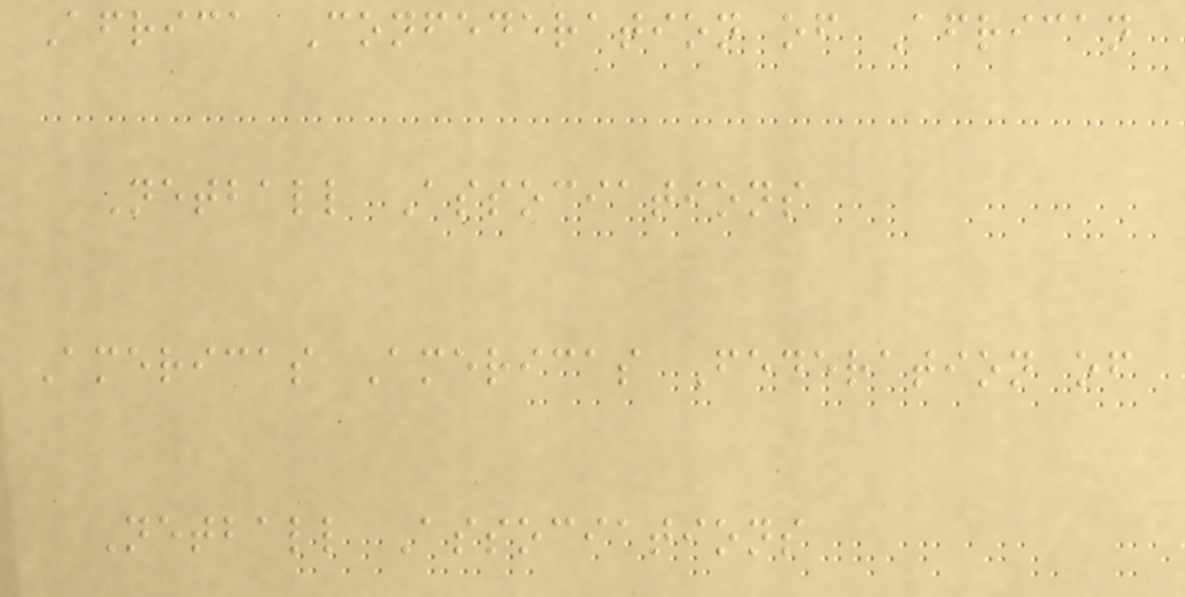Africa Confederation of African
Netball Associations
Americas Americas Federation of
Netball Associations
